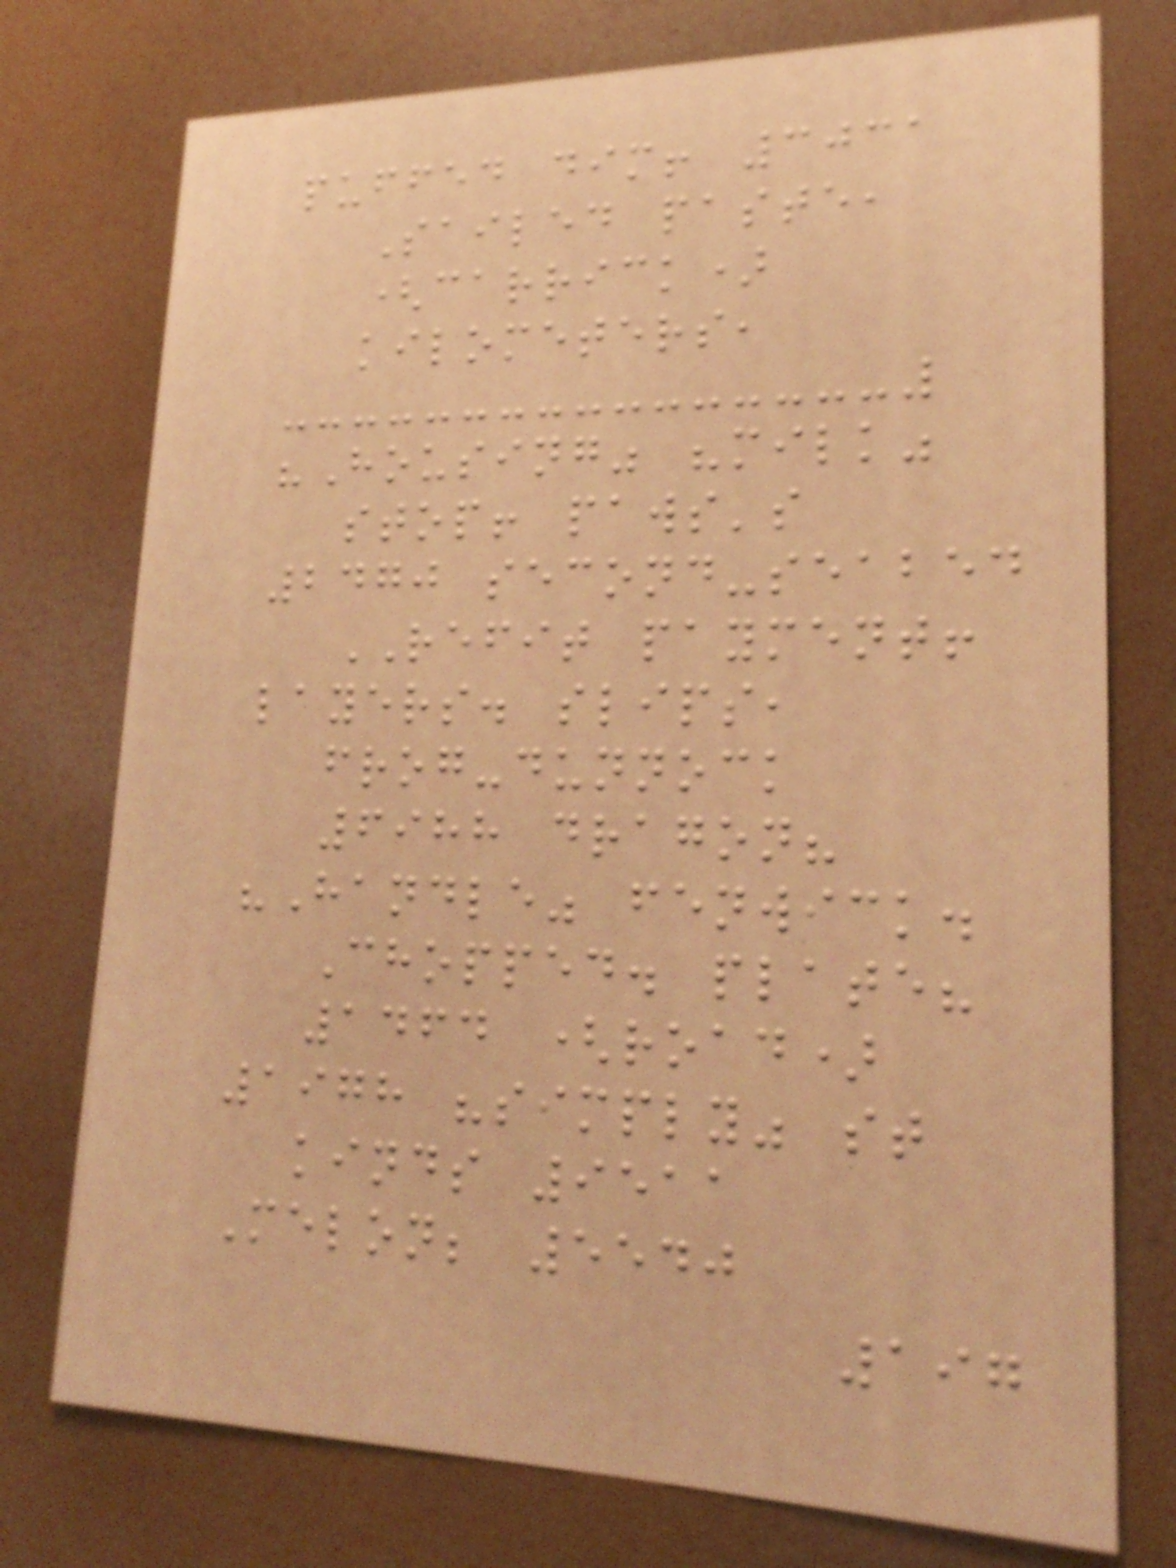puffed dim! 3031
Sailed paste,
(carrick)
kilometers,
"Housing" "milk"
stop! paws's
2470 second-seabed
REFIT payment!
layers. slips,
frog-dunnock
6988 dragon?
"Handle" fenwick.
Chopped. plate?
1464 (road)
1978 "simply" st
kinds 9511
Melon; 5540
197
